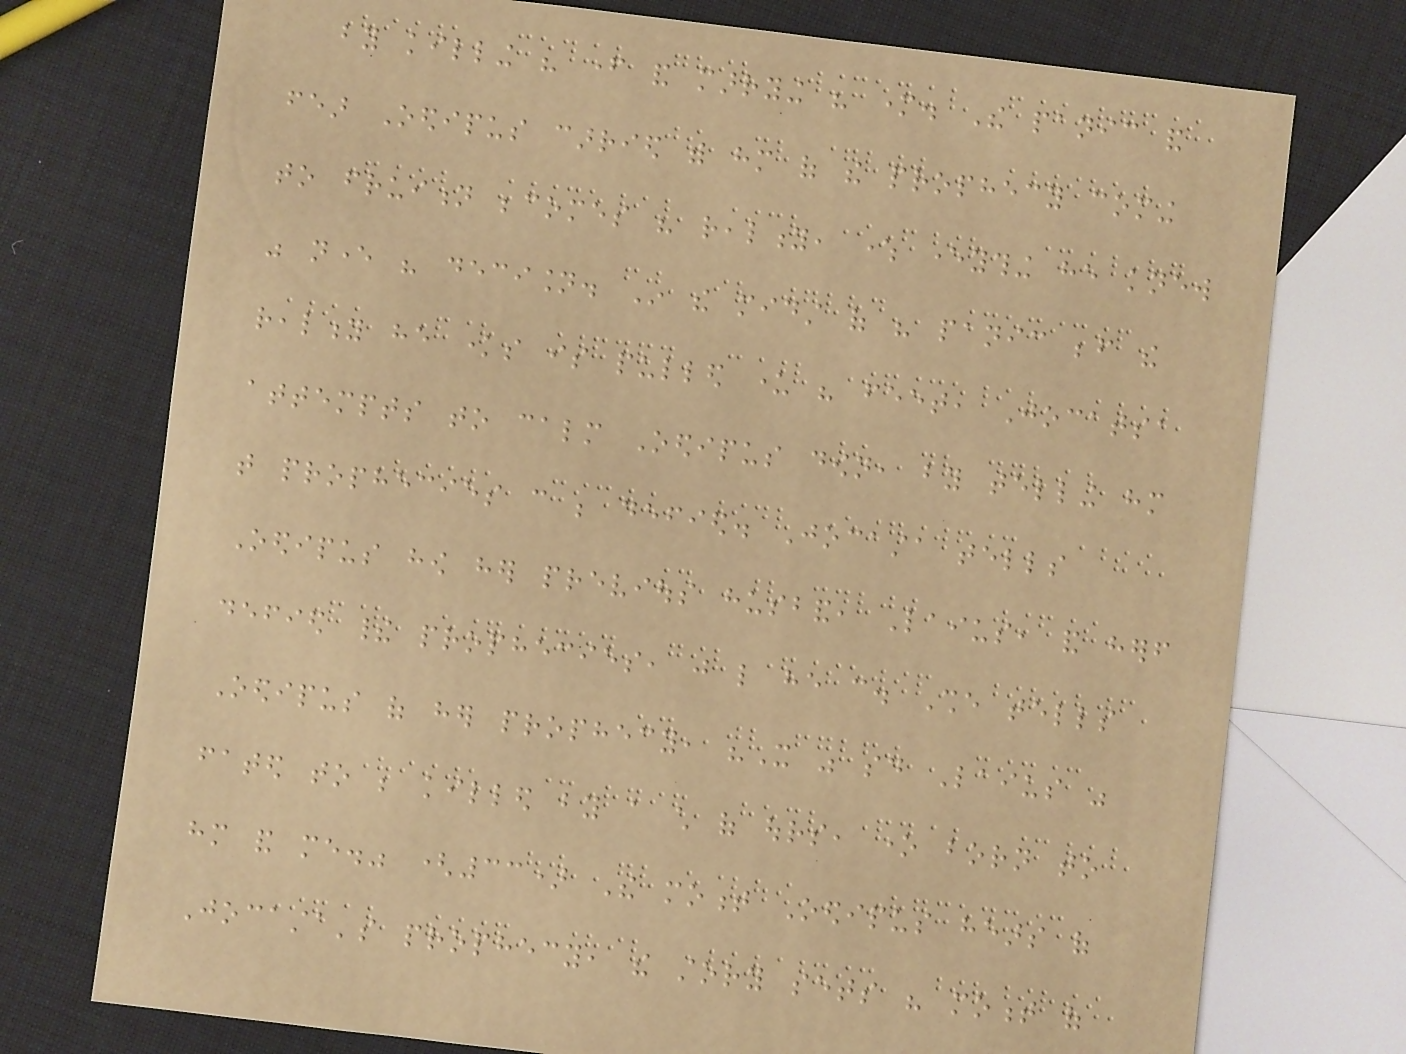by killing his father and marrying his mother. The panic and
fear Oedipus carried with him of the prophecy coming
to fruition becomes his reality, where everything he knew
was never his decision. In the midst of his panic before the
reality he knows is pulled under his feet, Jocatsa
attempts to calm Oedipus down, by telling him
that prophecies can be defied. Jocasta tells
Oedipus how her previous husband, Laius, and herself
defied their prophecies, just like he can. She tells
Oedipus of her prophecy, "It was said Laius was
fated to be killed by a child of ours, one born to
him and me." (33) The moment Oedipus hears of
Jocasta's prophecy, the story sets his moment of
